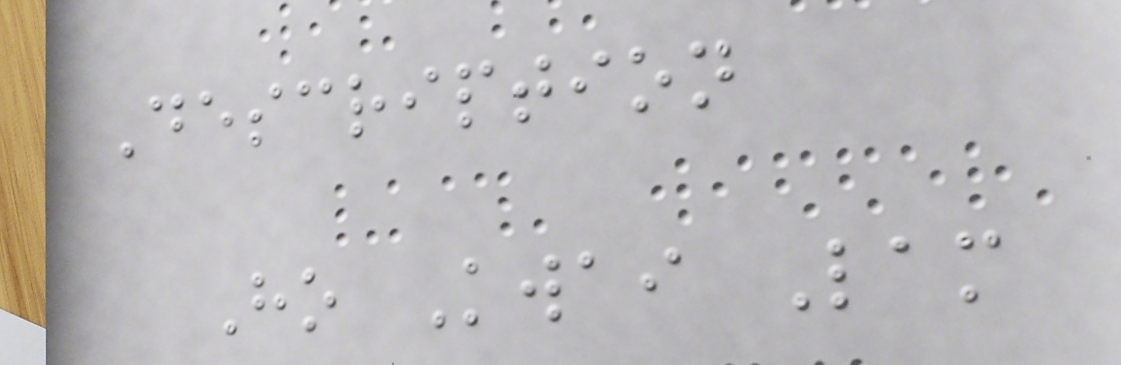Description
Ho Kwai Lam
